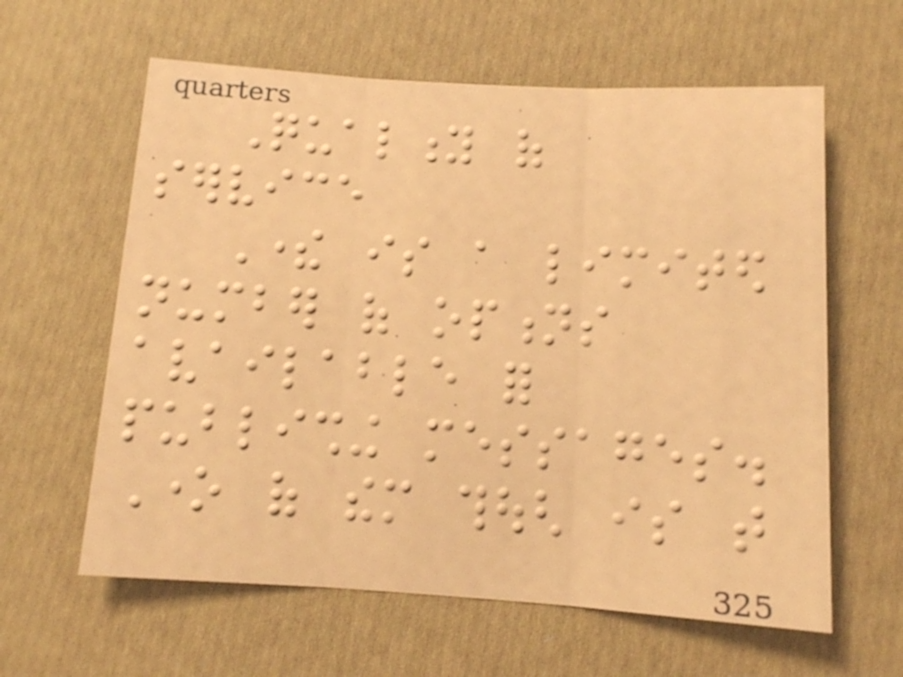Quality of
service
There is a limited
number of options
available for
publishing messages.
One of them though is that
